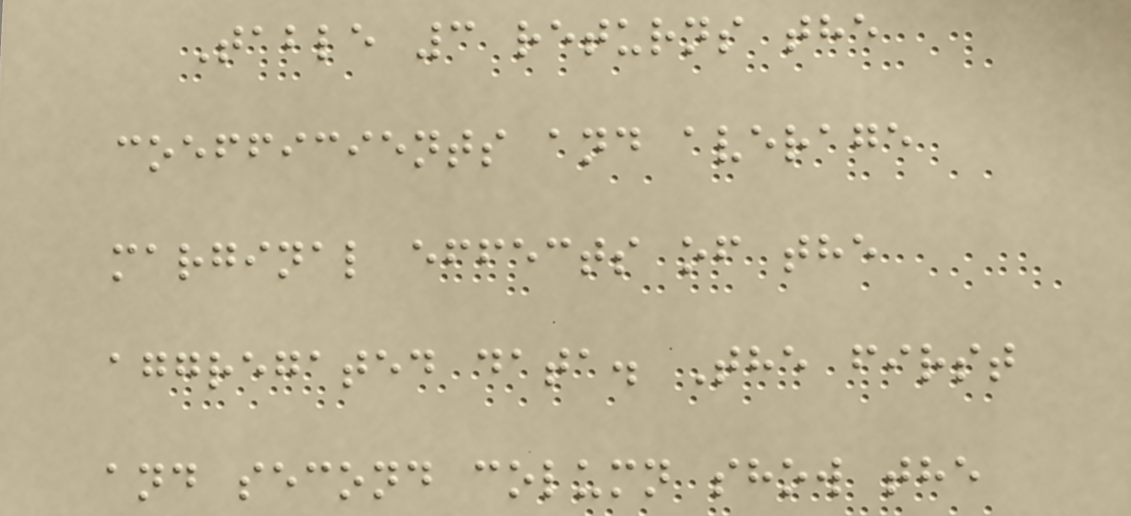Table 3 returns the
coefficients and average
marginal effects of the
aggregated data. The first
and second column show the
